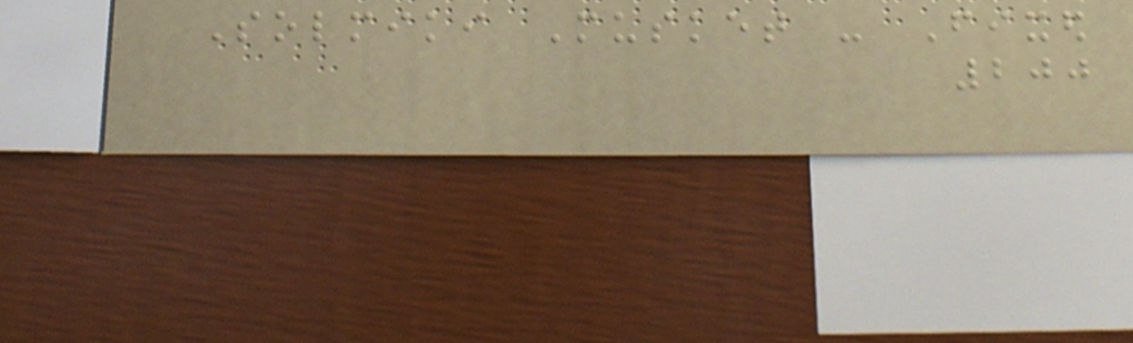Solmiki Musket - Fixed
200
